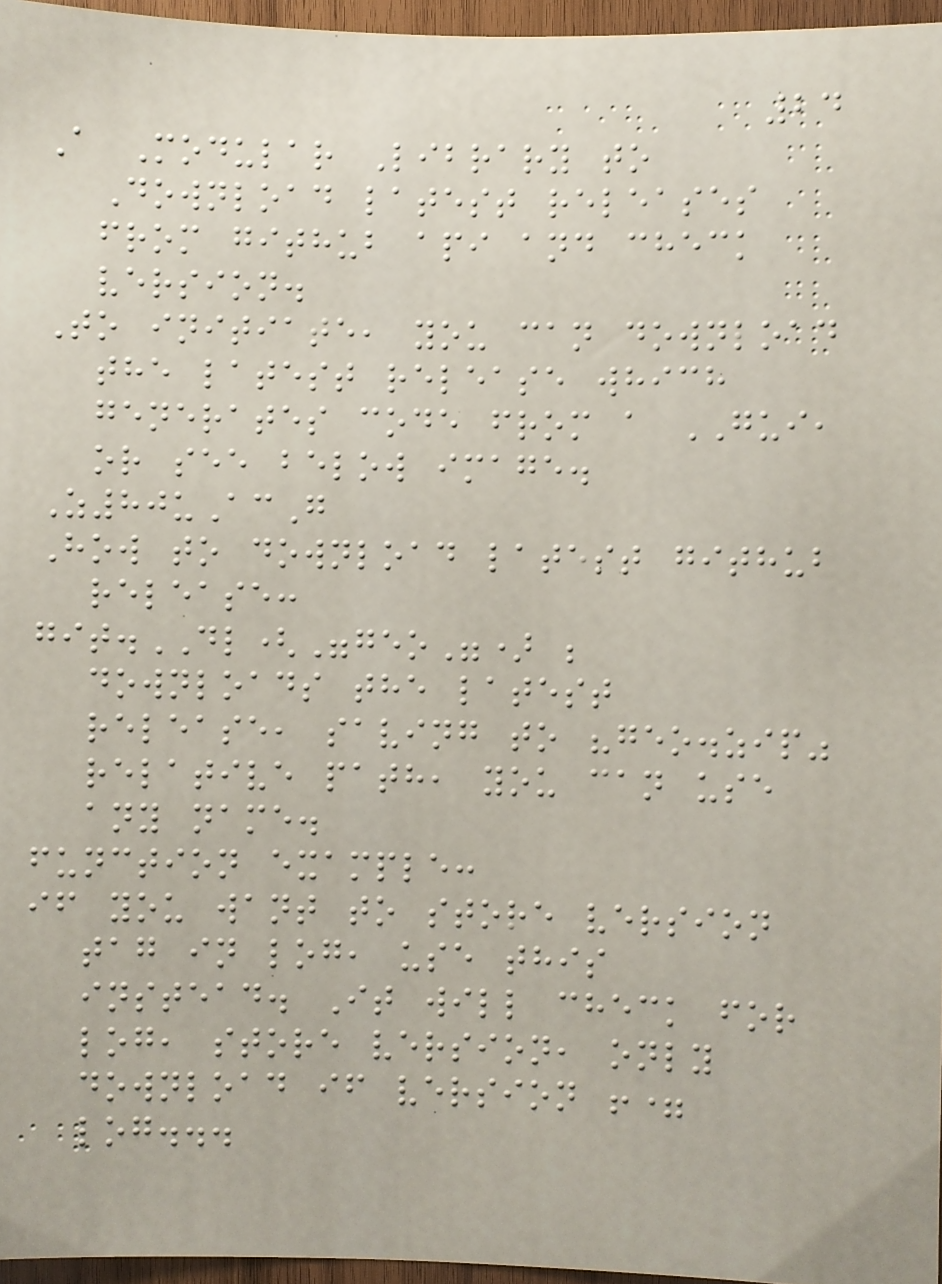24
A Modular Library to
Download latest releases
from github api and check
version.
To initiate, you can download
the latest release which
generates code from a GUI,
or see below image.
Z80uAcG
How to download latest github
release:
git.DL("geo") ;
downloads the latest
release, saving to "geo.zip"
relative path, you can use
any name.
function example:
if you want to store version
tag in log, use this
instead. It will check for
log, store version, only
download if version !=
log...
